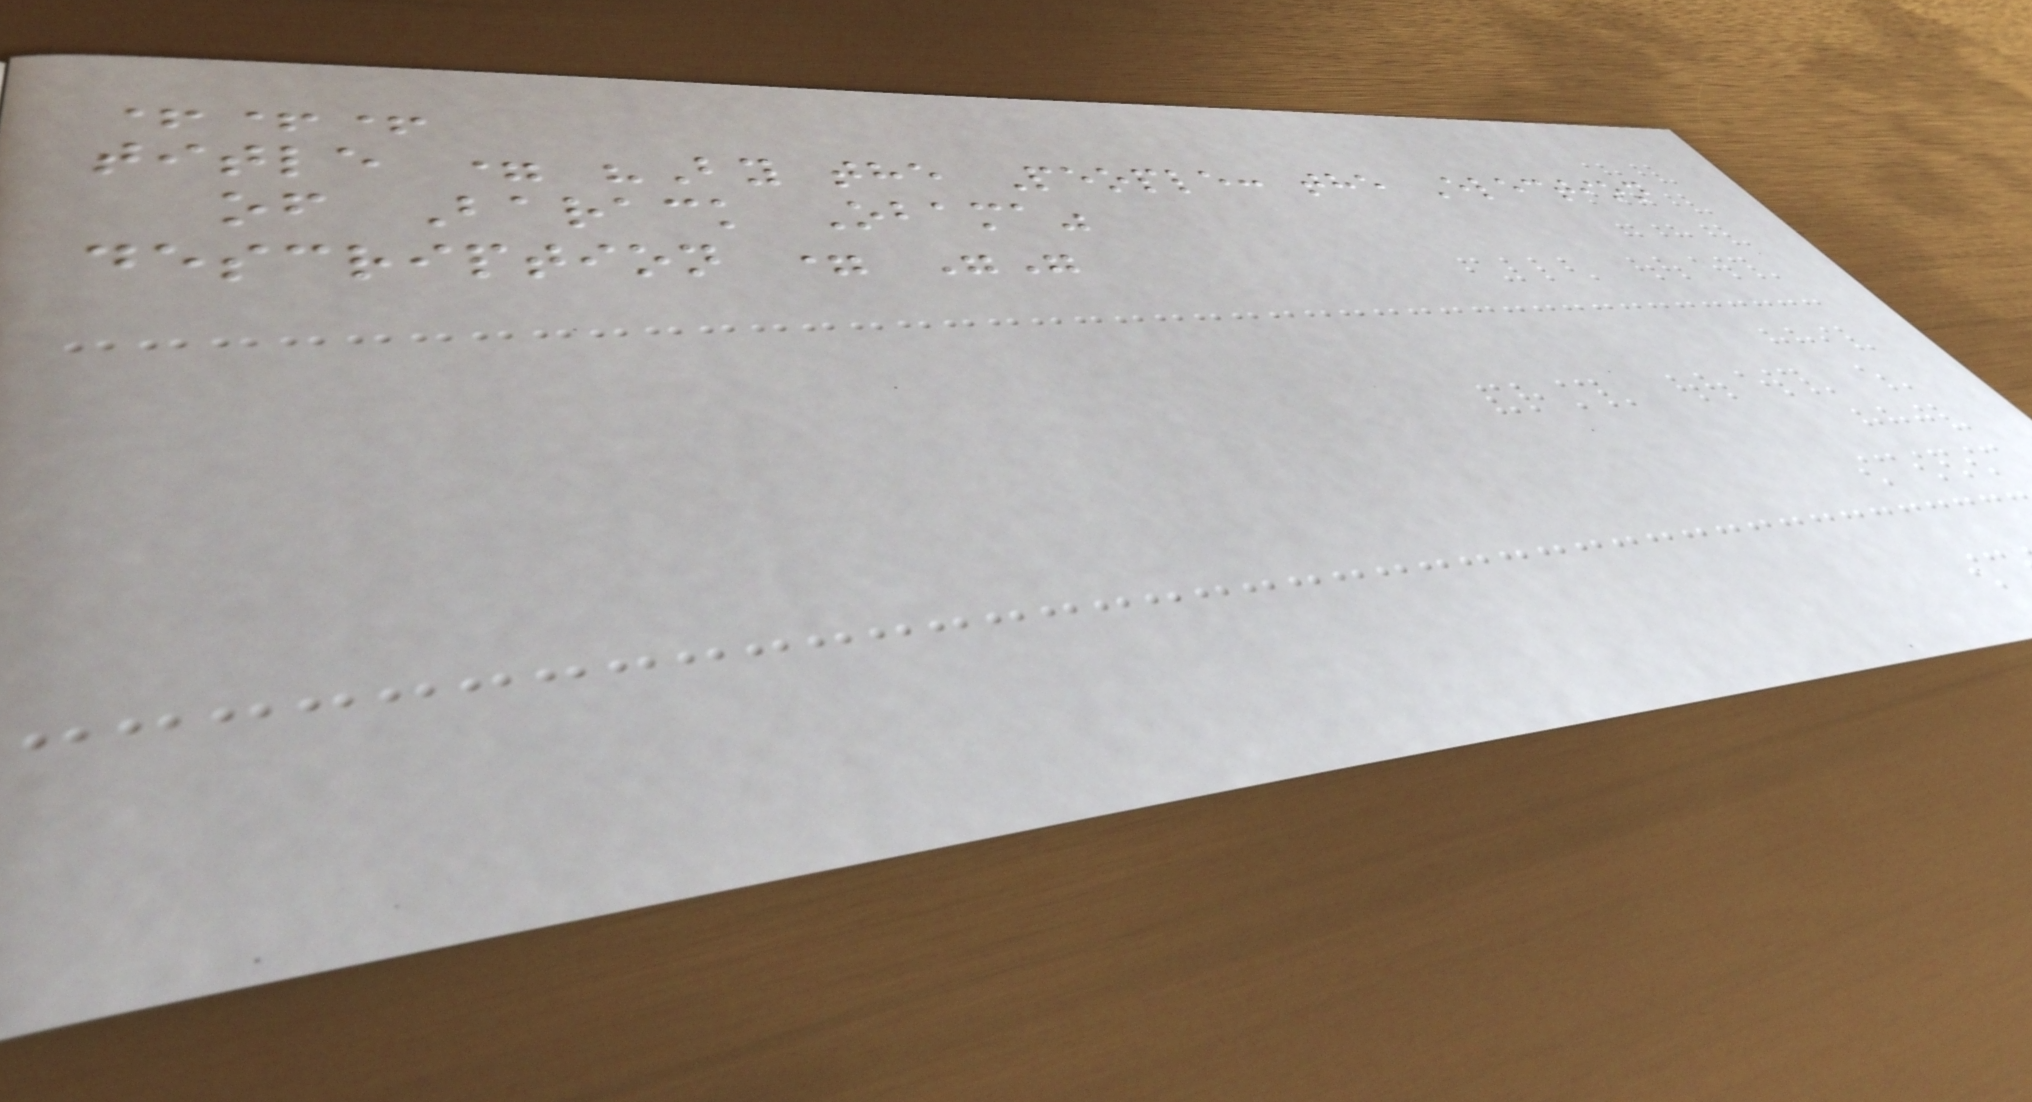+++
title = "By the People: the Election
of Barack Obama"
description = ""
